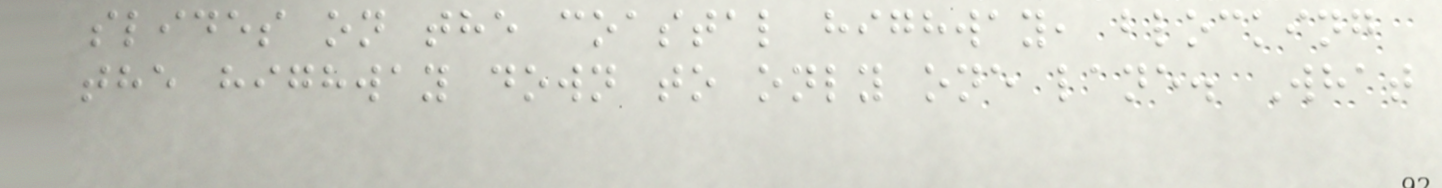slides on the coastal highway, blocking
the highway down to only one lane. What
